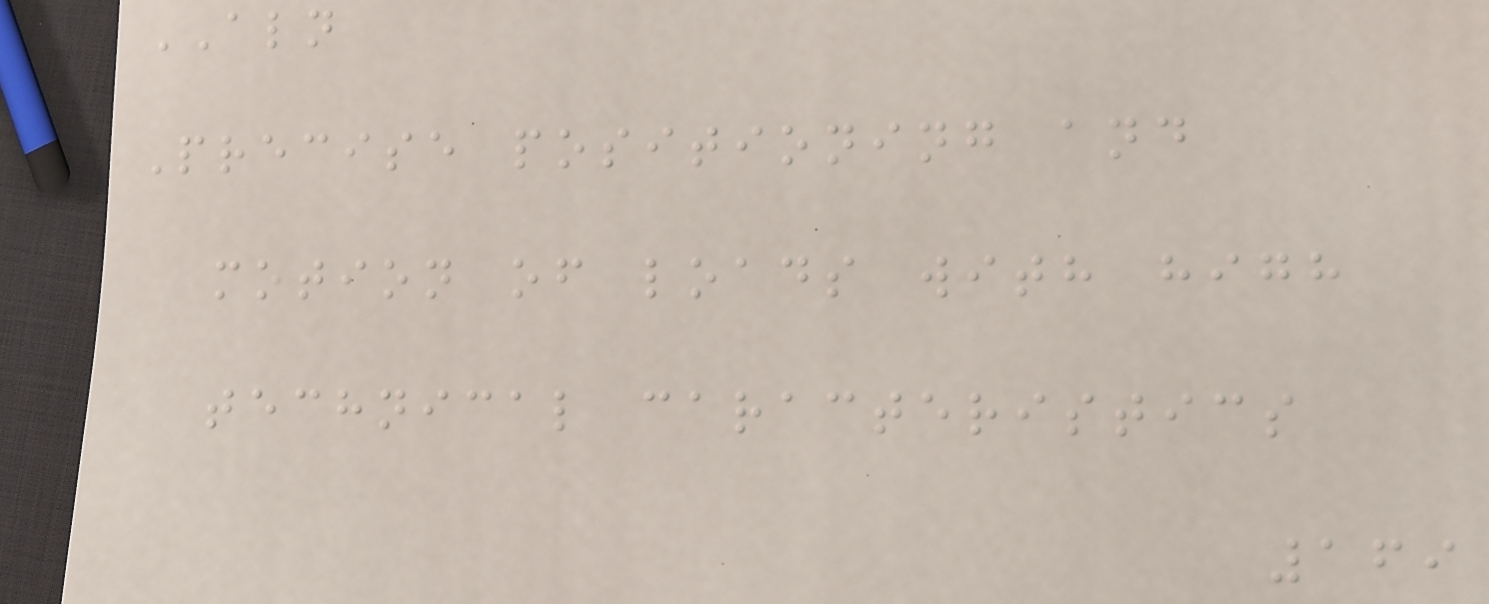ALN
Precise positioning and
motion of loads with high
technical caracteristics
169
